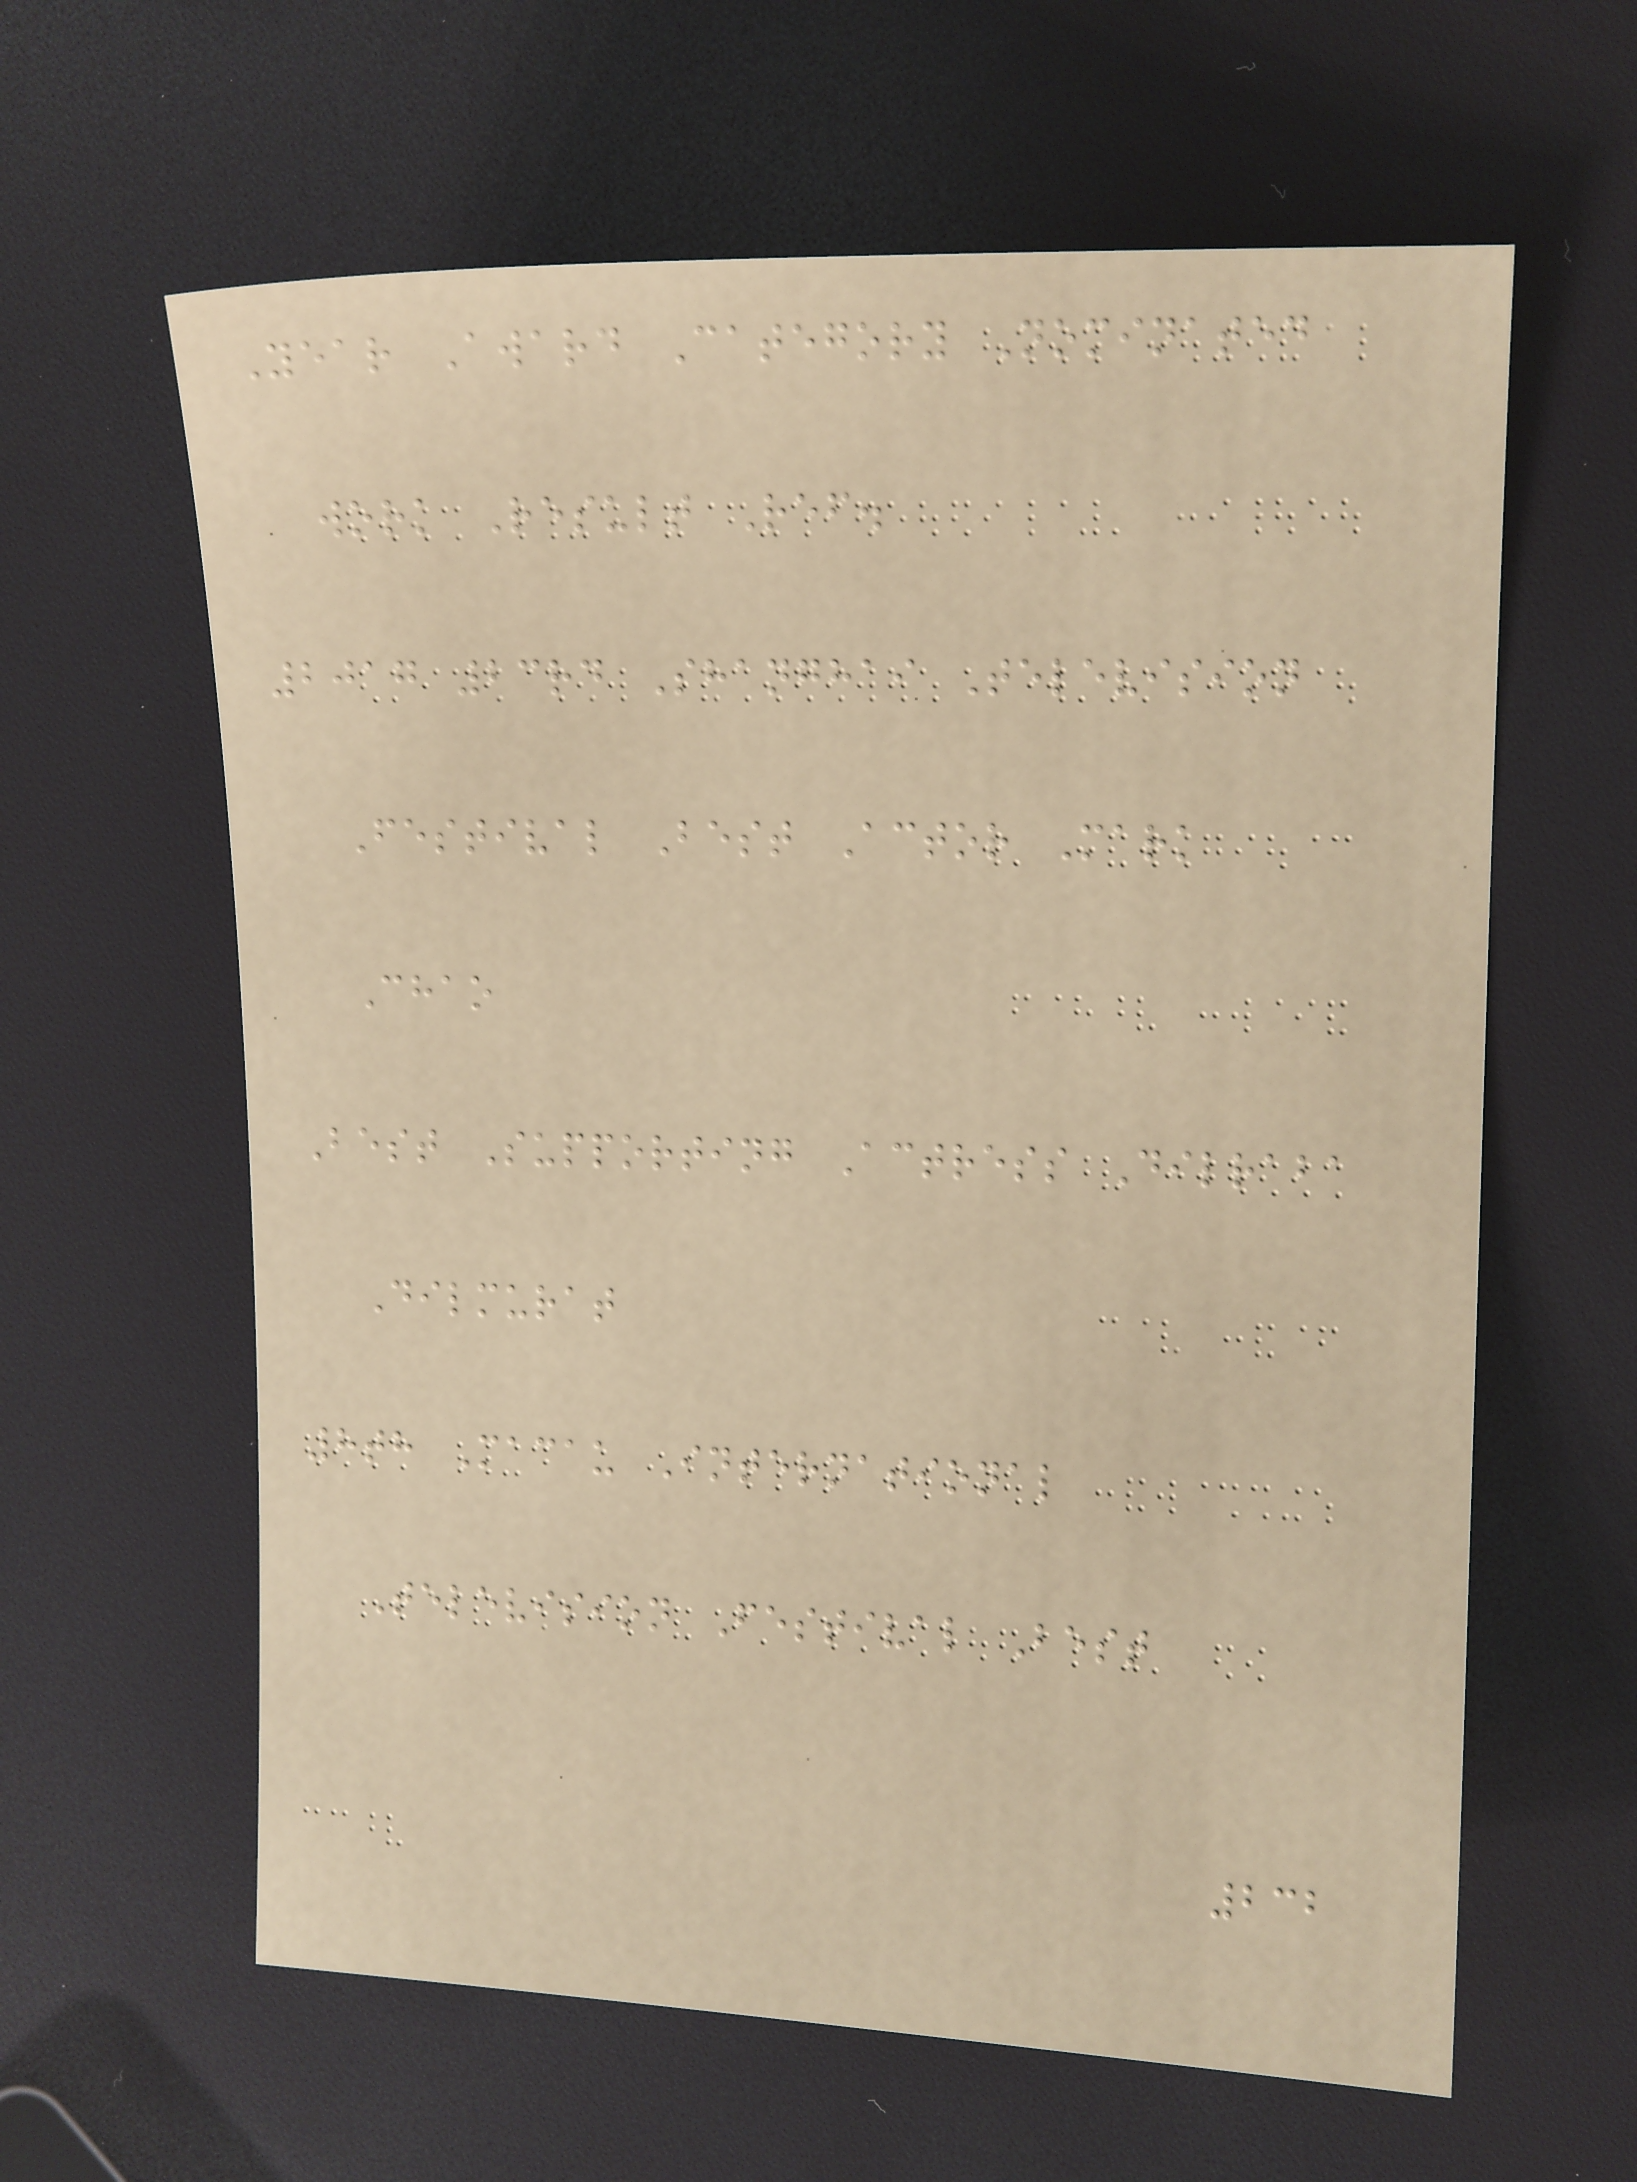Year Award Category Nominated
work Result Ref.
2017 23rd Shanghai Television
Festival Best Actor Mark
Chao
Best Supporting Actress Dilraba
Dilmurat
8th Macau International
Television Festival Best
232
